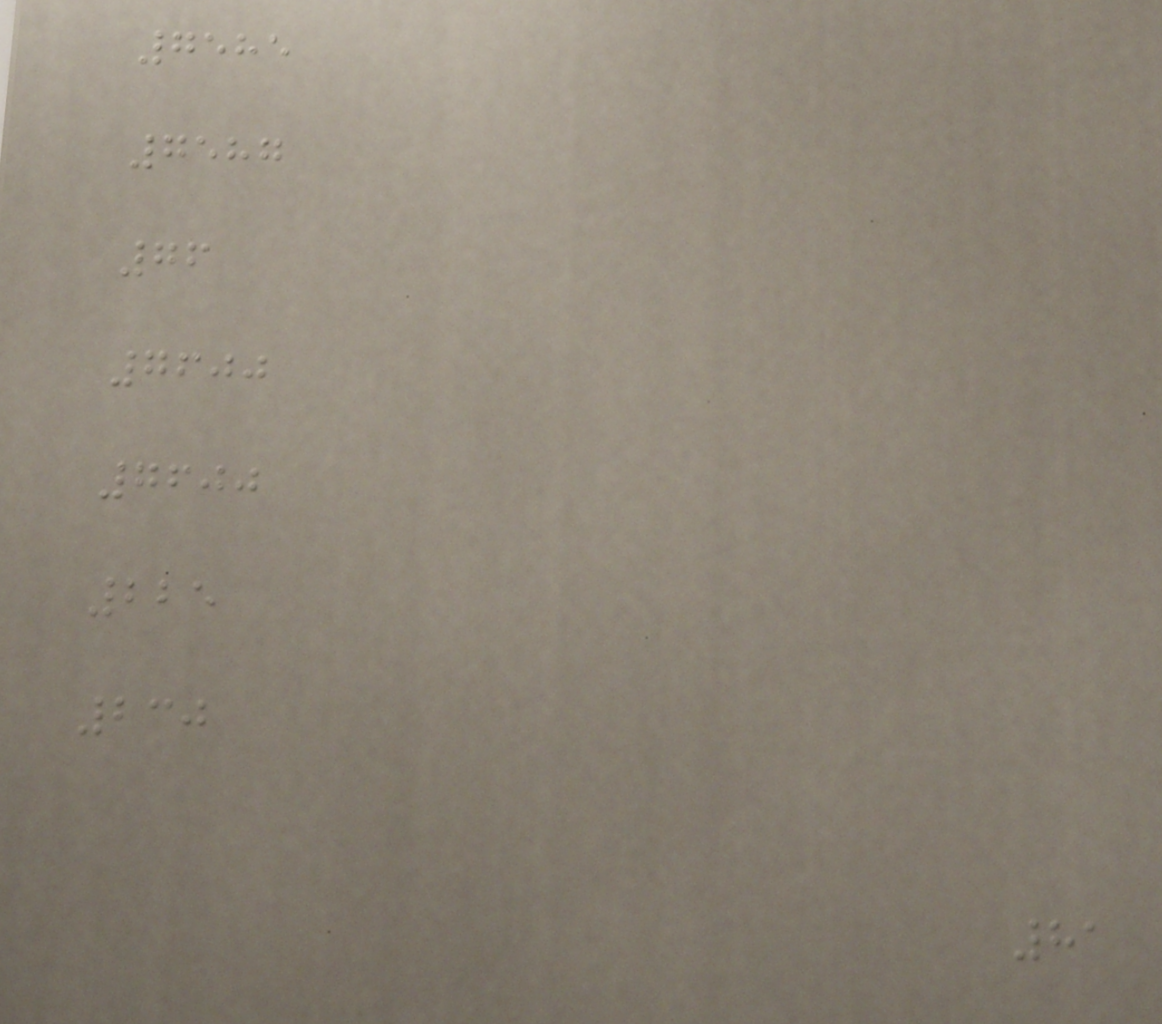7585
7587
76
7600
7600
225
230
81
